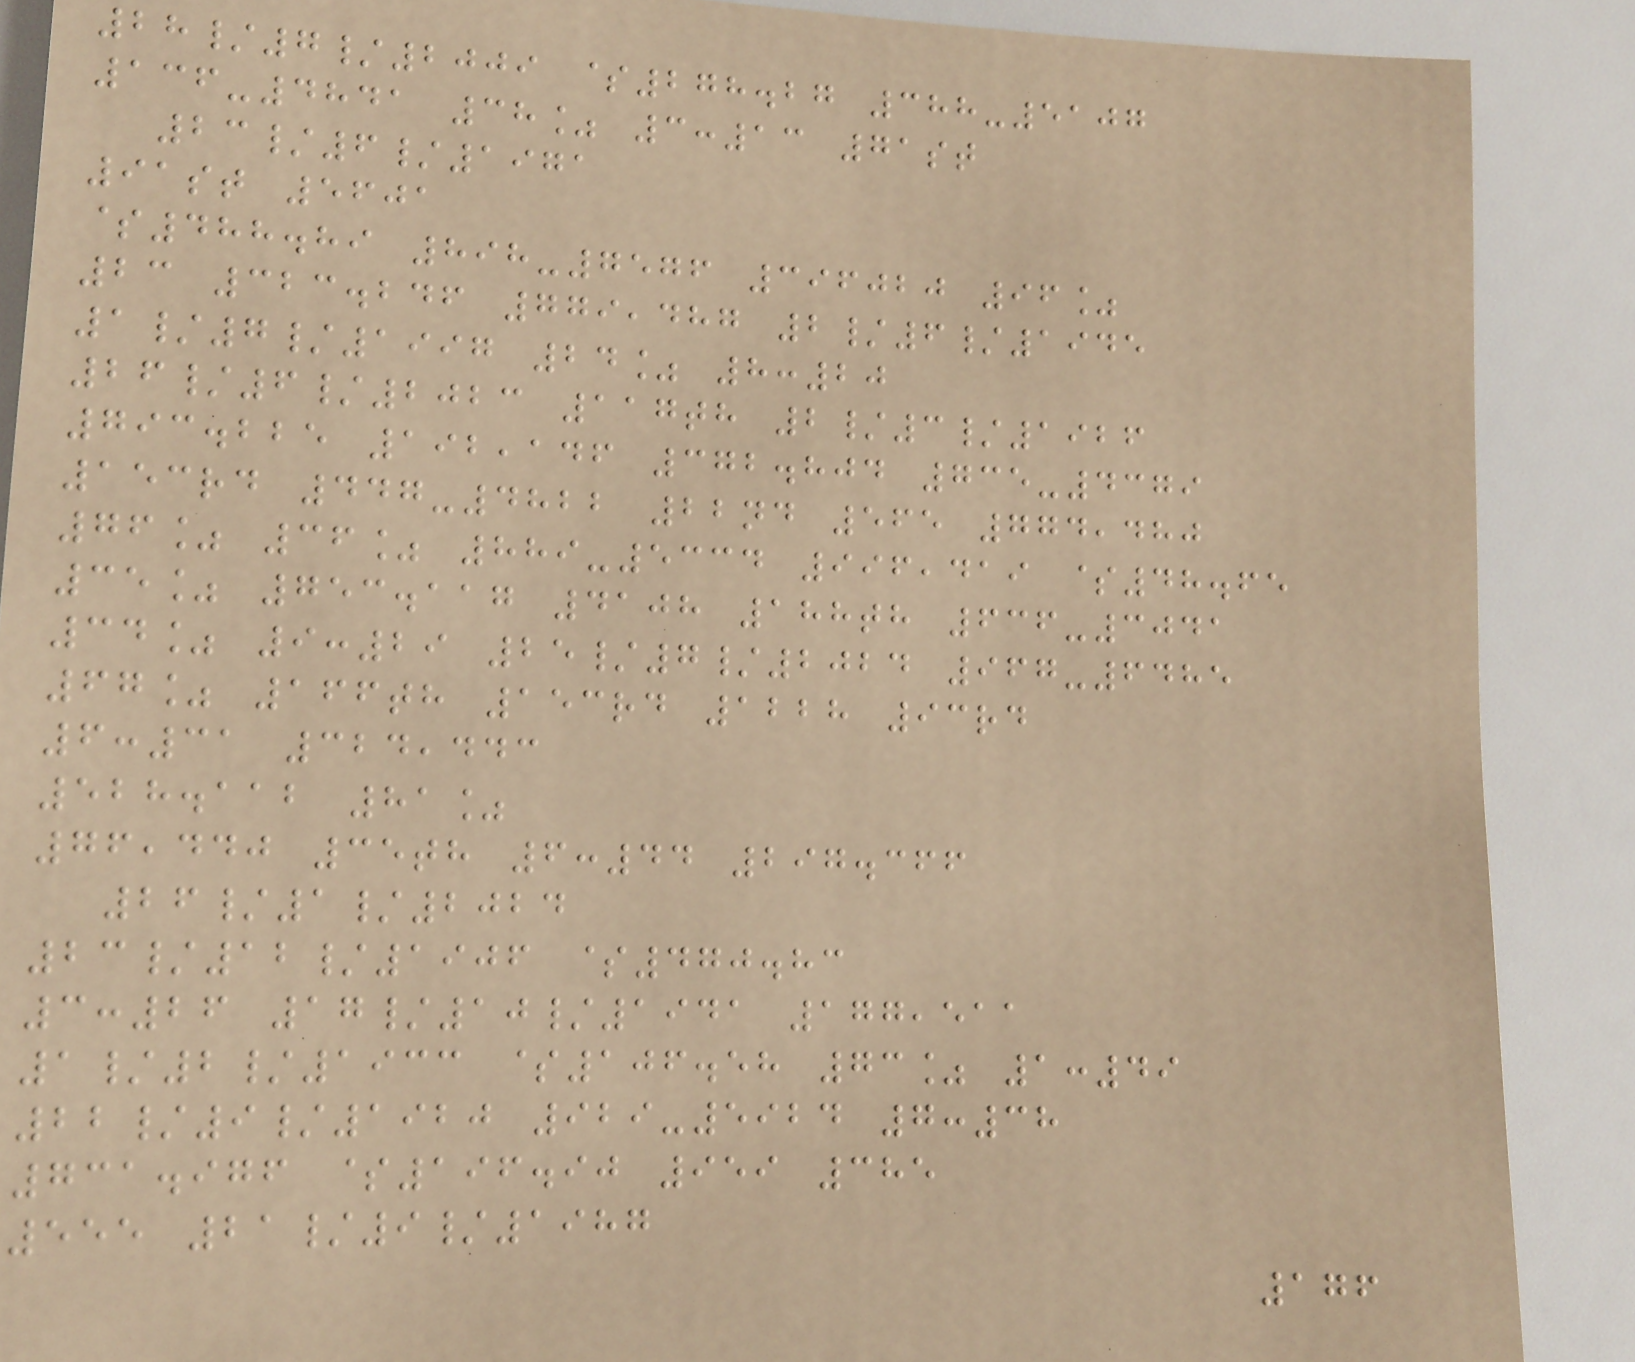28/7/2009 $278.27 388-5107
136-4841 38% 3:13 71st
23/6/1971
91st 5601
$488.89 898-7576 396020 96%
23 323.246 779,487 2/6/1945
1/7/1997 24% 8:20
26/6/2023 117th 2/3/1926
793.225 192,146 372.804 735-4379
153rd 447-4822 22nd 565 774,480
76% 36% 889-5334 996,419 $48.65
35% 753.117 4108 188th 636-3041
34% 9:29 25/7/2024 967-6485
67% 166th 153rd 1228 93rd
6:31 324,443
528.112 81%
76,440 35th 6:44 297.366
26/1/2024
23/12/1906 $470.83
3:26 17/10/1941 177,511
1/2/1933 $106.58 73% 1:49
22/9/1920 929-5924 7:38
731.976 $196.90 959 385
555 21/9/1987
176
